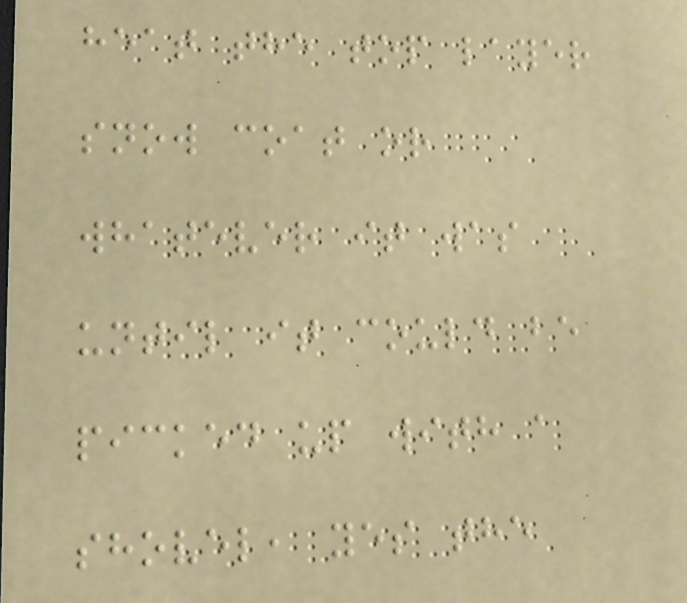heat the top layer
snow coat or
whatever it was
until it could be
picked up with a
shovel, yes the
